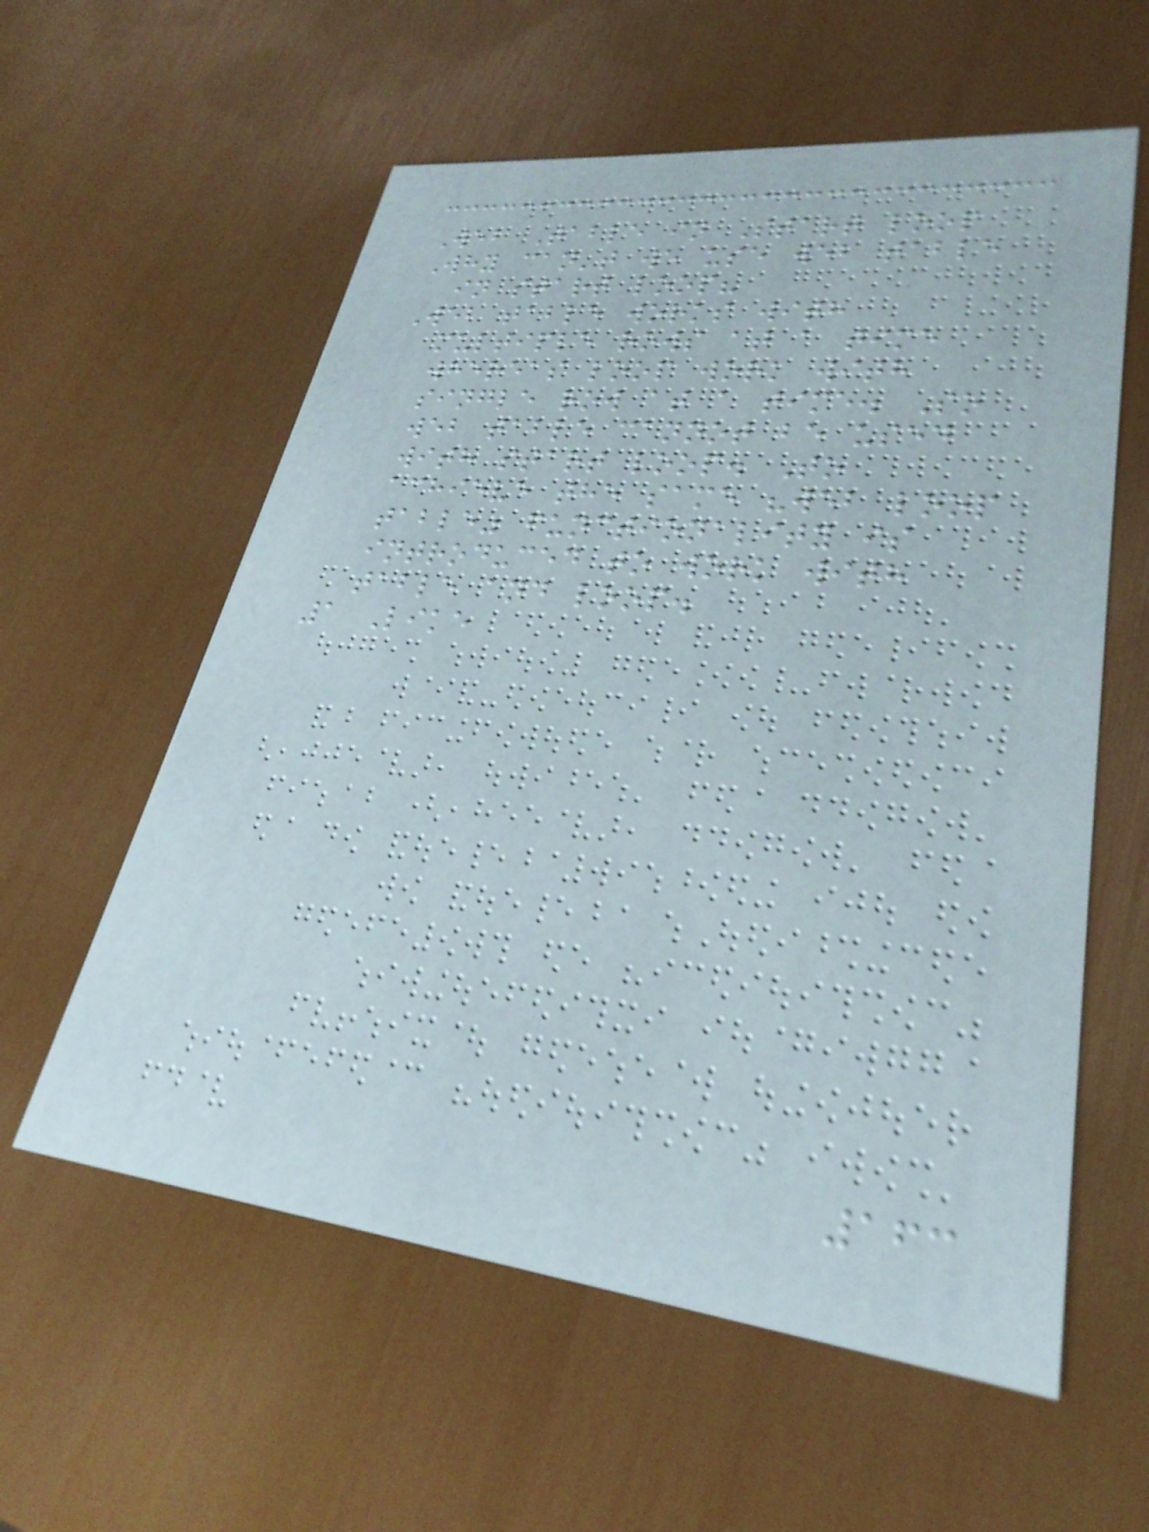Web Table in Start loop
Why can't we use web table
in start loop?
Web table works with
multiple rows at a time
whereas loop work with
single row at a time. So
web table cannot be used
with start loop. To
achieve the same "web loop
table" functionality is
introduced to work with
table and loop.
1 Like
163
